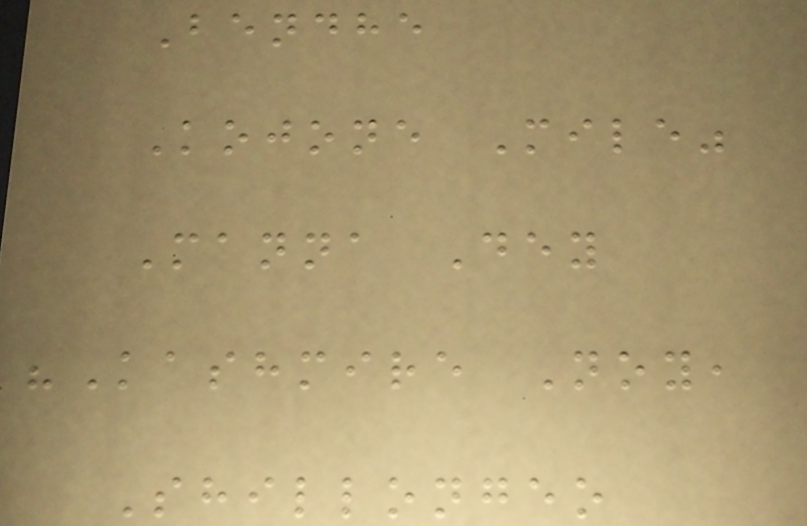Bendhe
Kojone Mile"
Manna Dey
"Kashmire Noy,
Shillongeo
